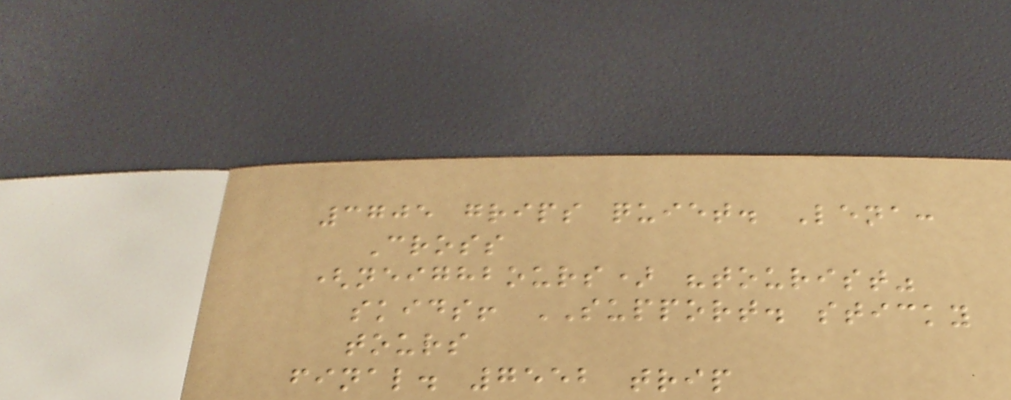3705 grips quiet. Lena:
Cross
(neighbours) "tourist"
skids! SUPPORT. sticky
tours
final. 7552 trip
